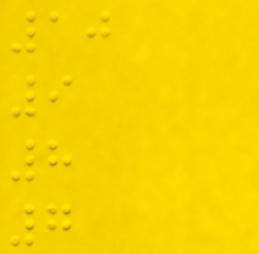10
9
8
7
